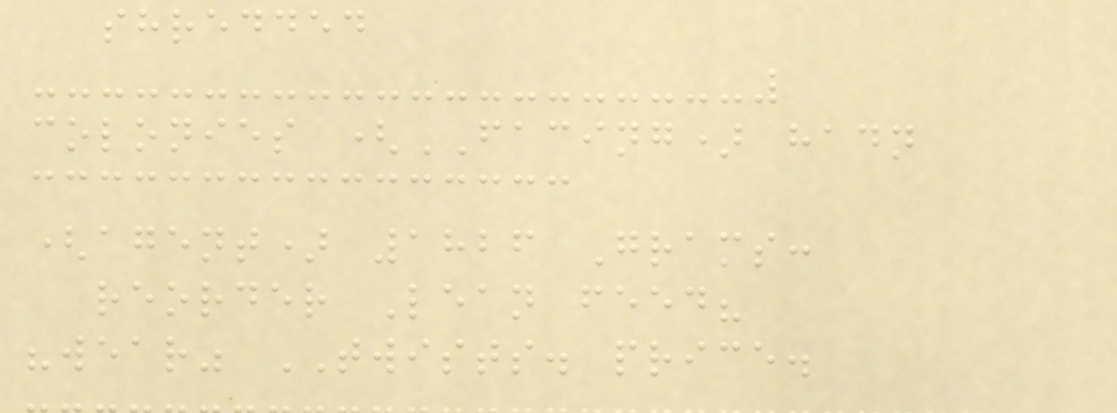shredded
colonies (FACING) hadn
(agent) 1826 Grams:
reorder Lean feed?
"wear" TWISTS. price.
